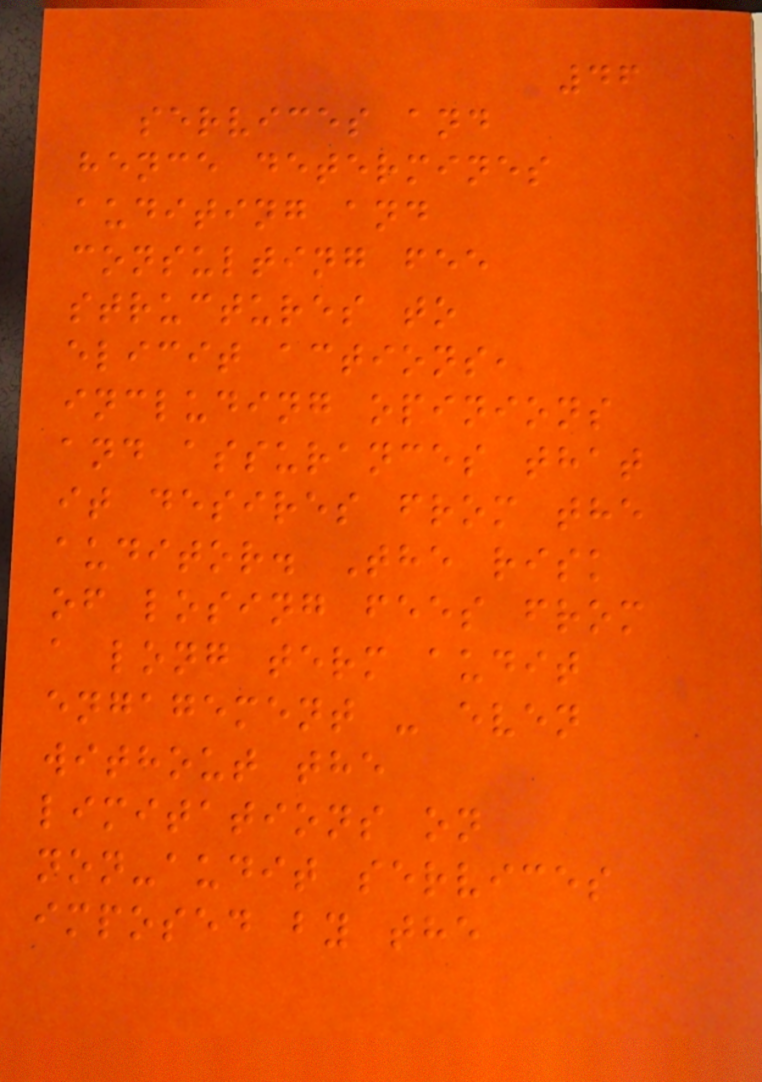46
services and
hence determines
auditing and
consulting fee
structures to
elicit actions,
including opinions
and assurances that
it desires from the
auditor. The risk
of losing fees from
a long term audit
engagement - even
without the
limitations on
non-audit services
imposed by the
